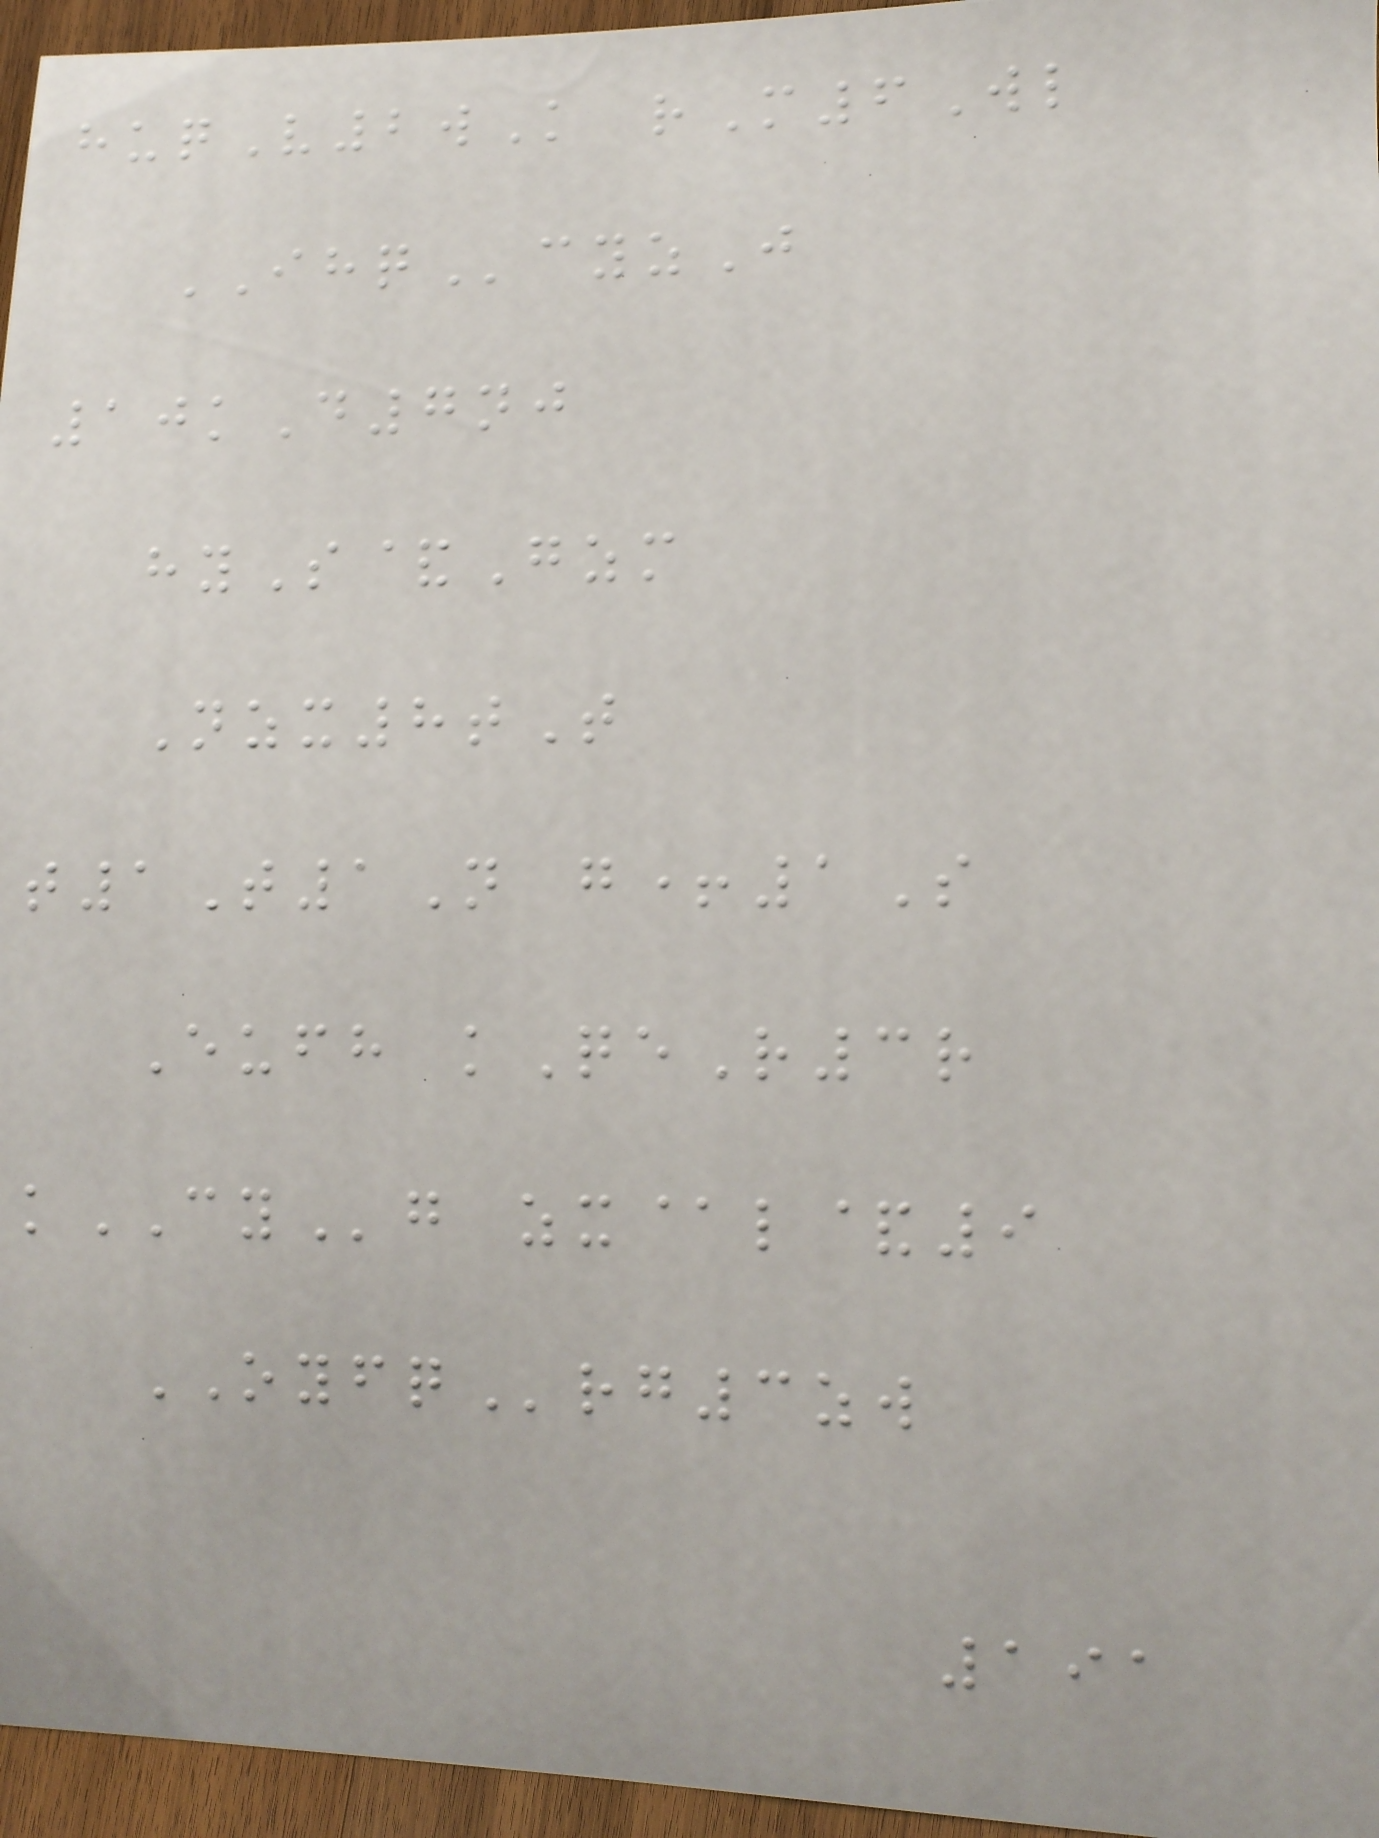huqV2wK rM6Wl
IHQcyzJ
10kD7nj
hyS&Gzm
Nzx8tT
t1T1N g+1S
Eufh kQeR3r
kCYg zx@l&9
OYFQrg3zw
191
